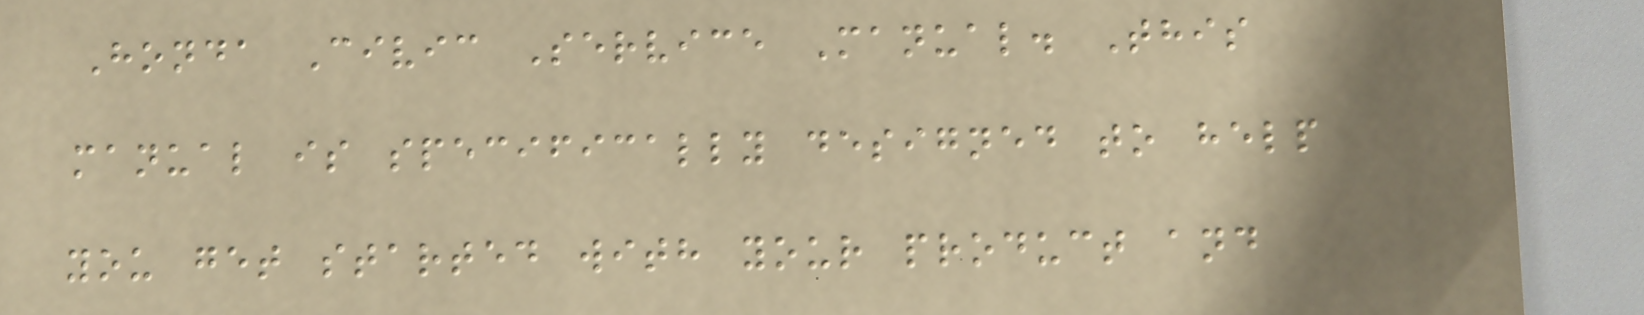Honda Civic Service Manual. This
manual is specifically designed to help
you get started with your product and
